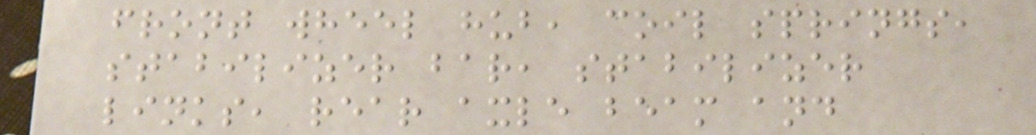front wheel hub, coil springs,
stabilizer bar, stabilizer
links, rear axle beam and
